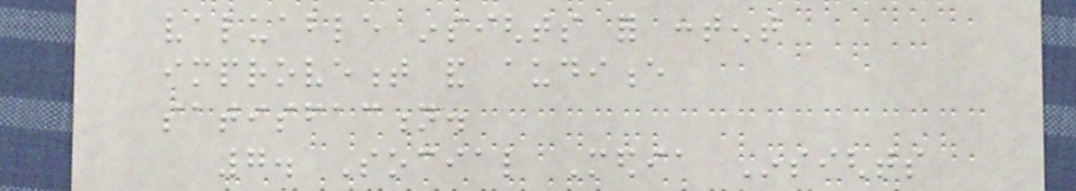valuable insights for content
improvement and audience
satisfaction.
7. Social Media Insights
